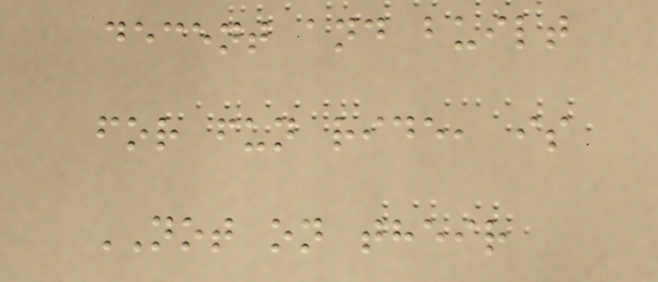decent and built
for fun ride, is
NOT on their
